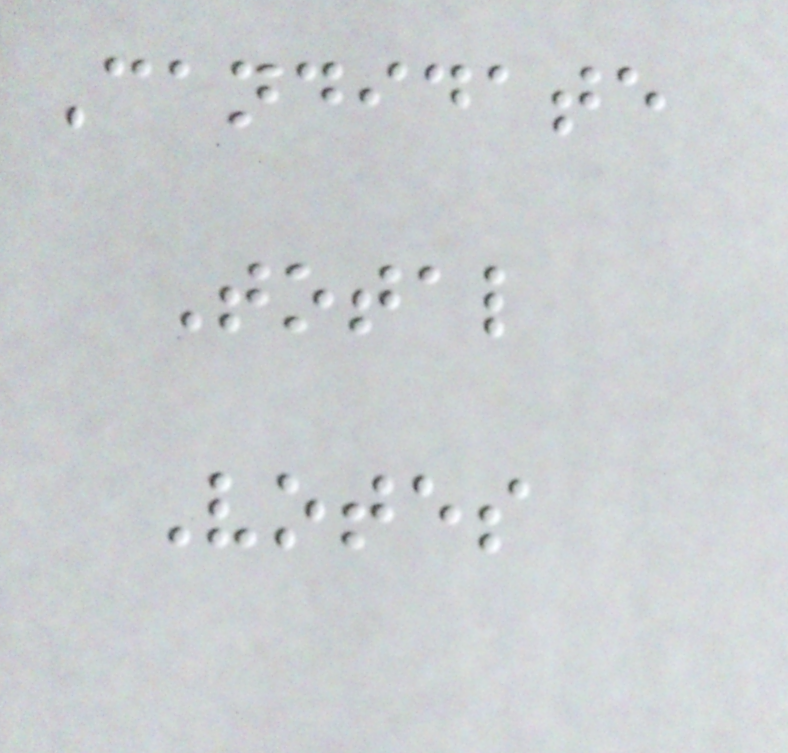Candidate
Total
Votes
